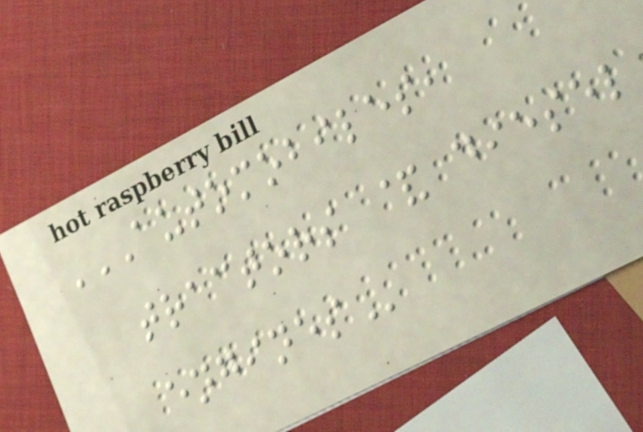AUTOMOBILES,
TRACTORS & DIESEL
ENGINES
